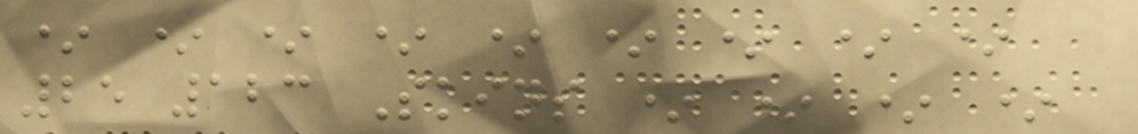* * * * * * * * *
25 123 Skins * * * *
